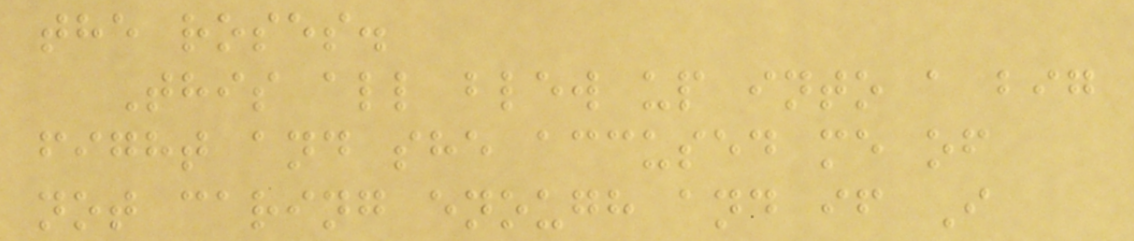the roses.
This all blew up into a big
fight and she accused me of
not caring enough and if I
